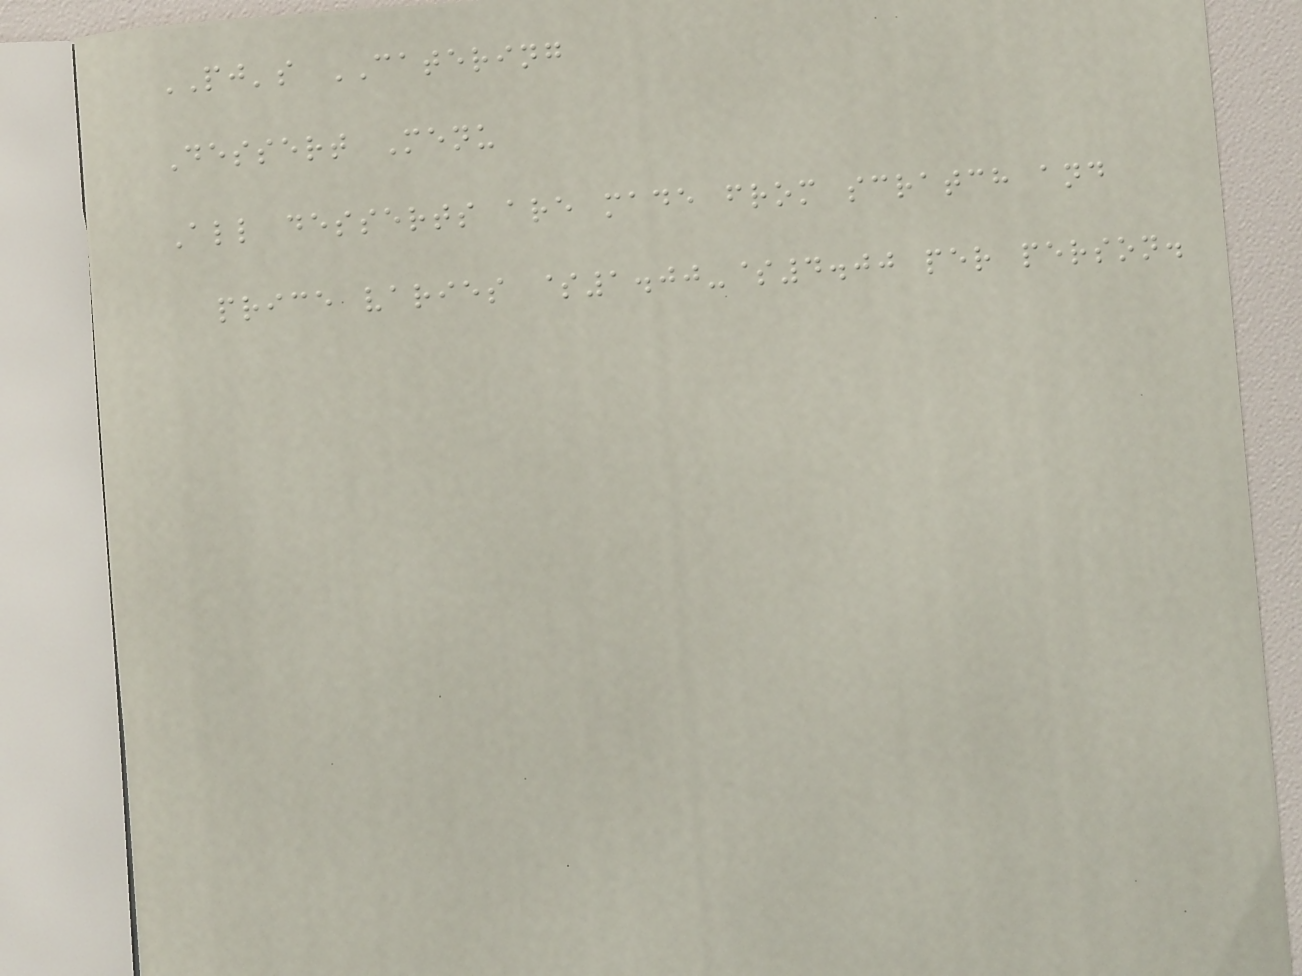PJ's CATERING
Dessert Menu
All desserts are made from scratch and
price varies $1.00-$4.00 per person.
